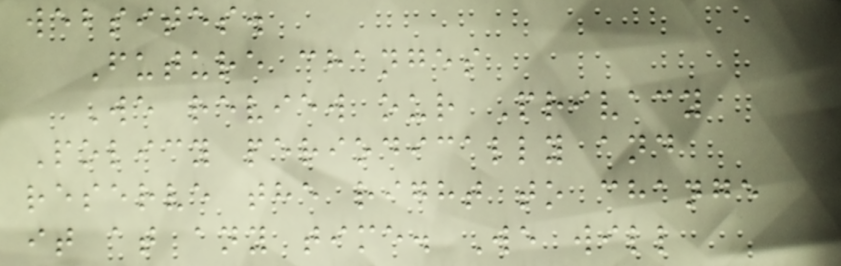websites.
Future changes
We review our Privacy
Policy periodically and
reserve the right to change
it at any time. We will
